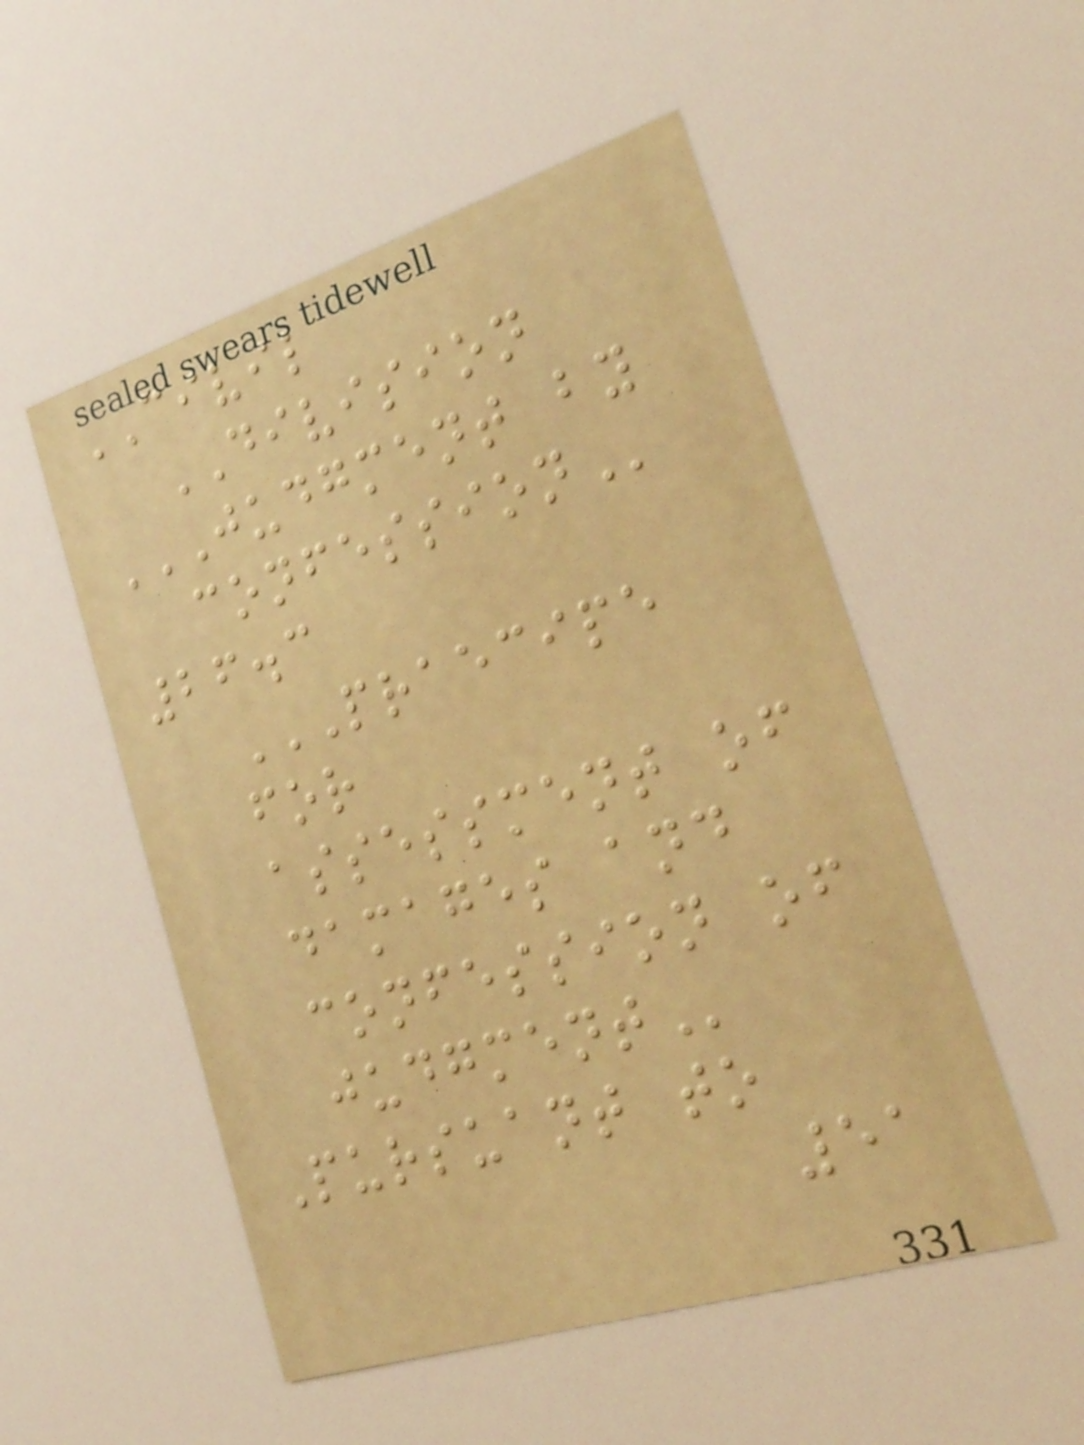CIVIL
DIVISION
JUDGMENT BY
CONFESSION
26.3
PRAECIPE
FOR
ASSESSMENT OF
DAMAGES AND
CONFESSION OF
JUDGMENT
Pursuant to
51
